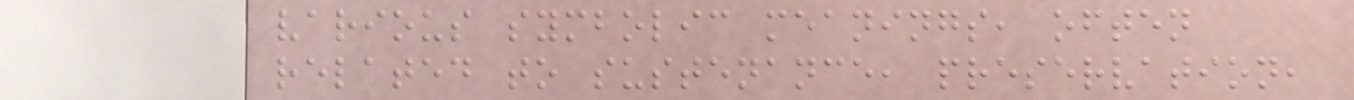various symbolic meanings, often
related to sustenance, preservation,
